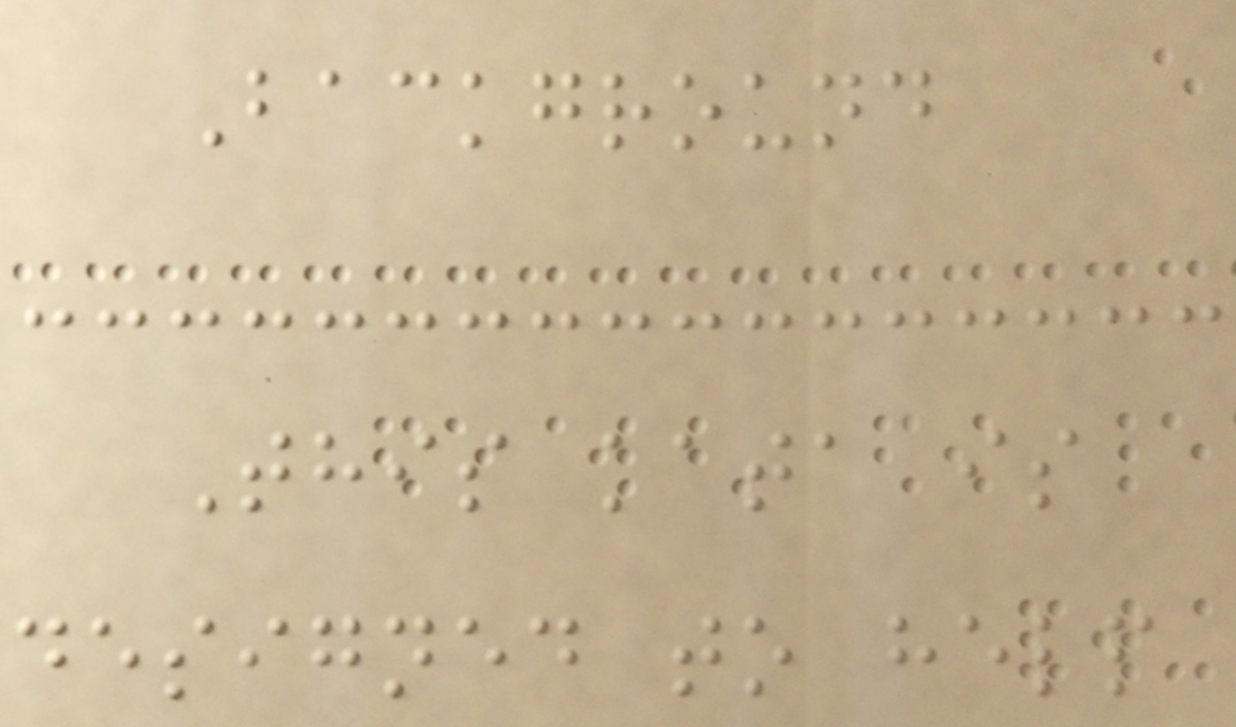Background
This kata is
designed to help
